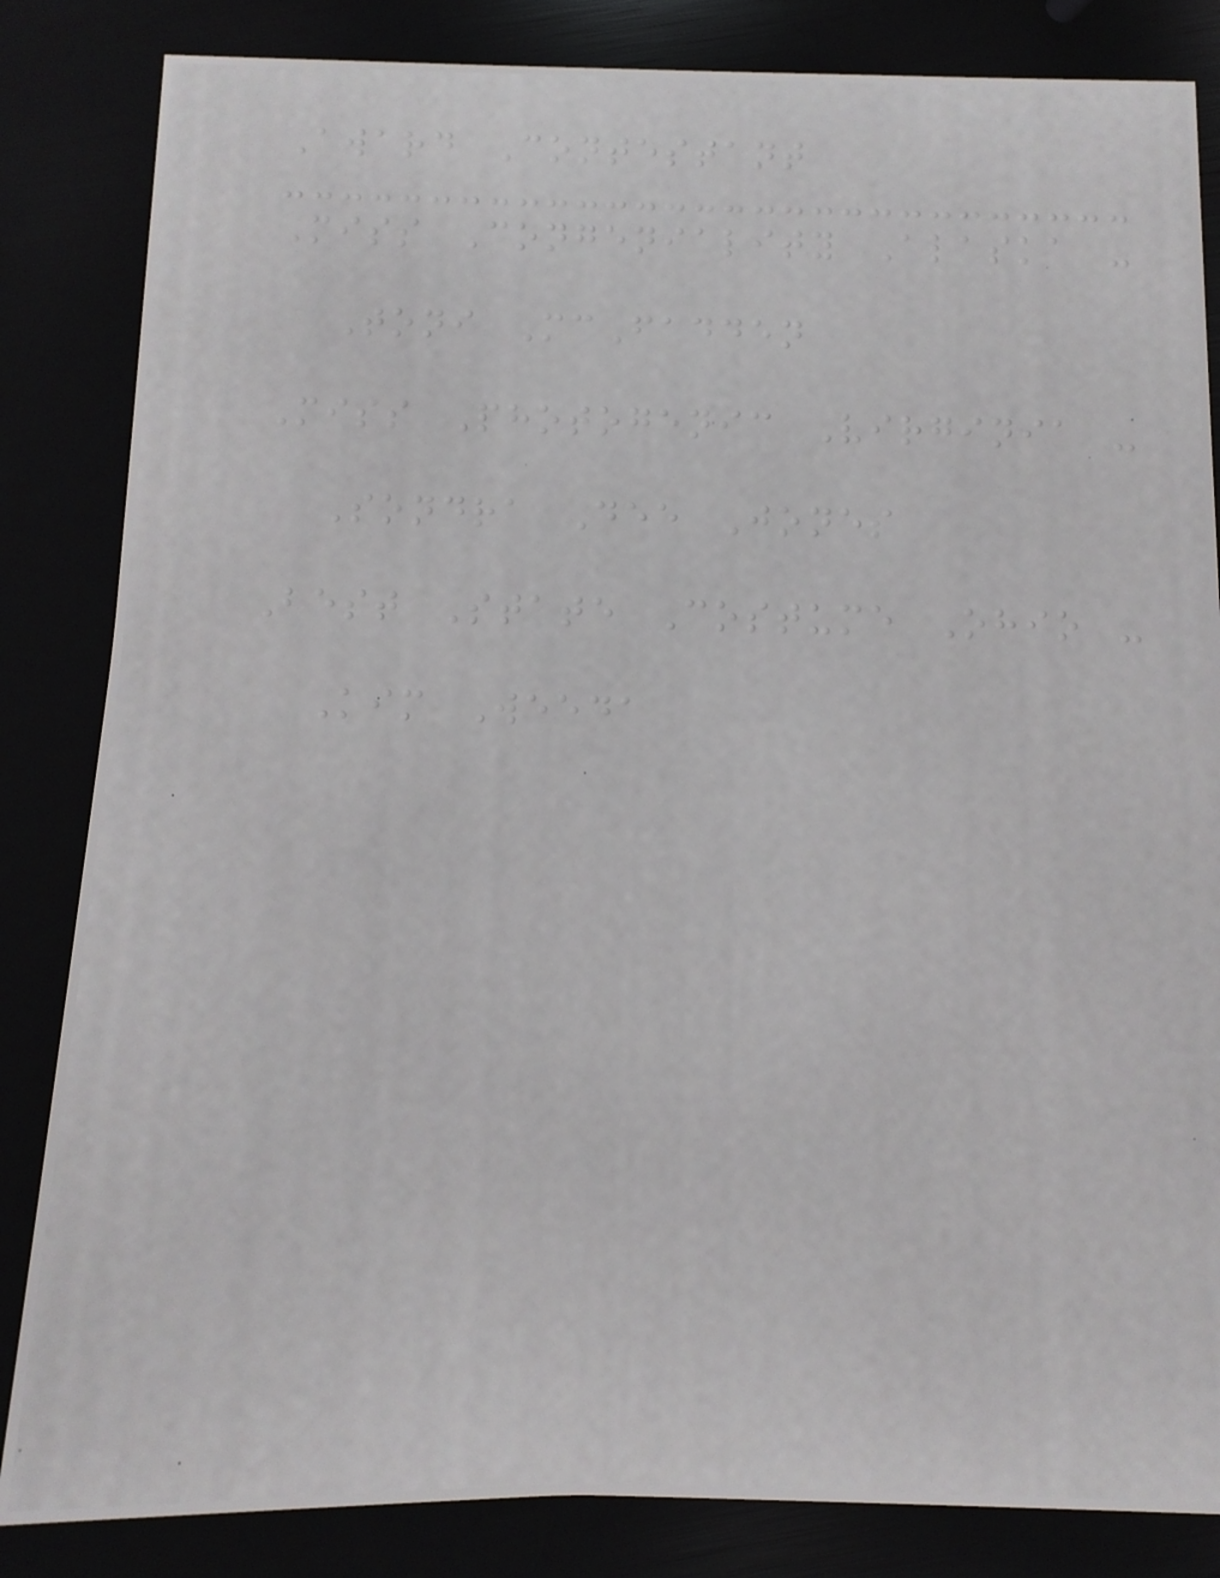Award Contestant
Miss Congeniality Alaska -
Toni McFadden
Miss Photogenic Virginia -
Sondra Dee Jones
Best State Costume Ohio -
Kim Weeda
